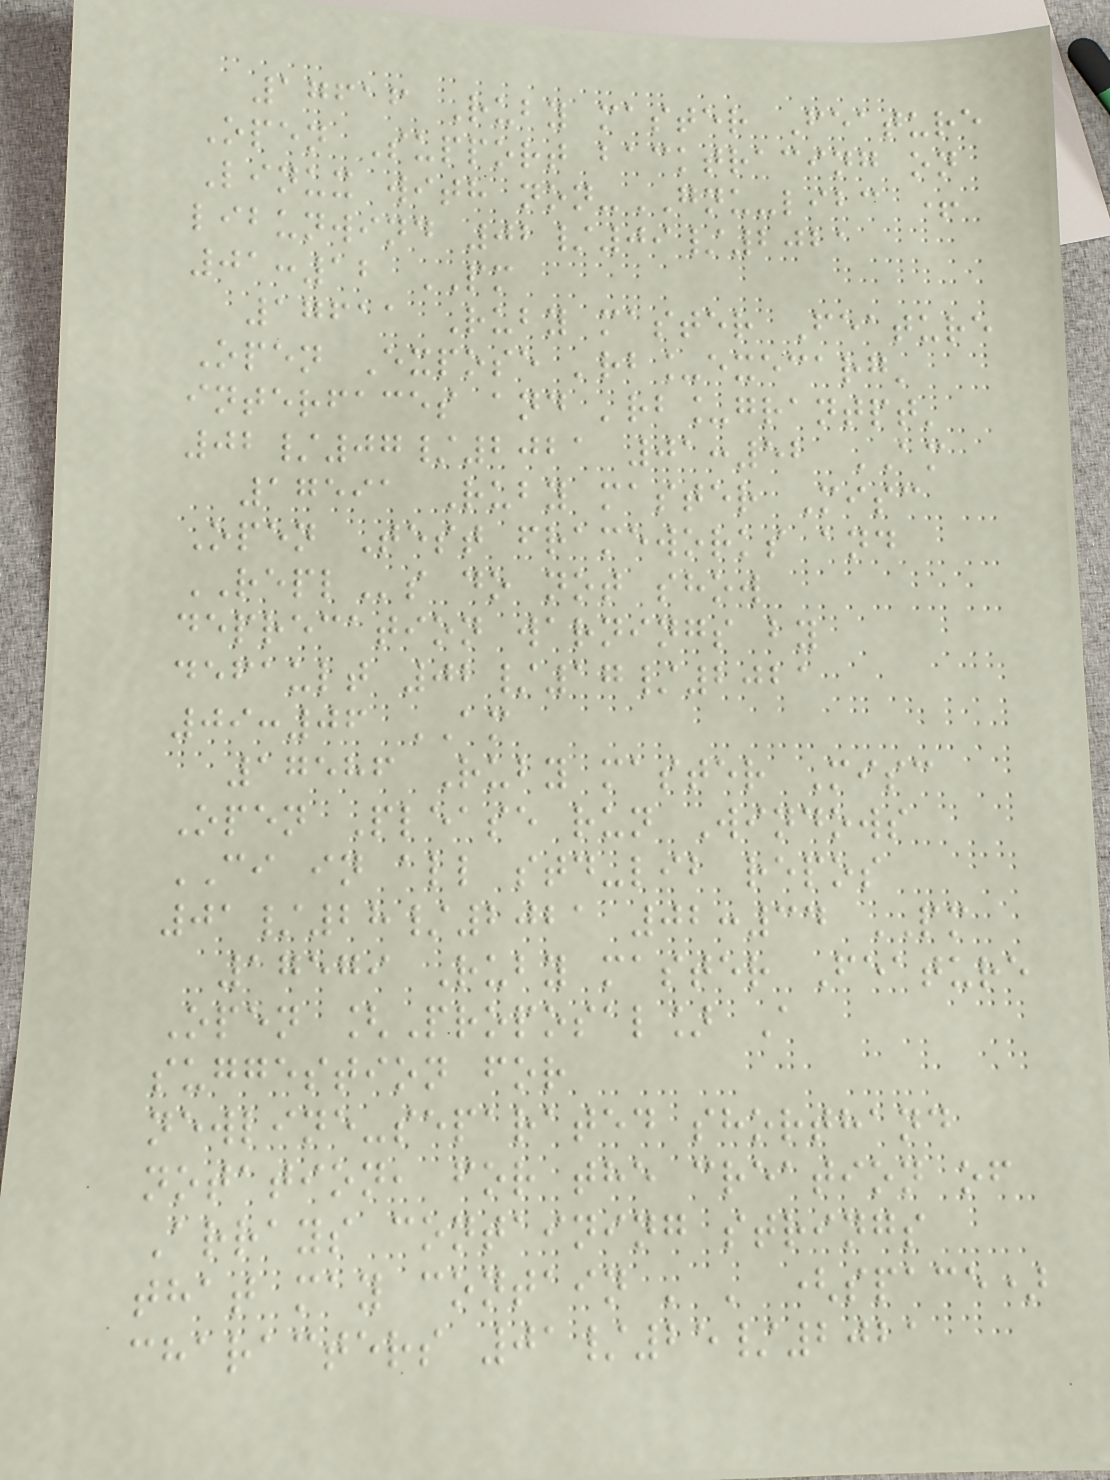17616 Ruby master Feature
Open Support backtracing on
Linux with non-GNU-libc +
libunwind 02/09/2021
01:12 PM
17611 Ruby master Feature
Open Expose 'rb_execarg'
interfaces and 'rb_grantpt'
02/07/2021 01:52 AM
17591 Ruby master Misc
Open Test frameworks and
REPLs do not show
deprecation warnings by
default 02/17/2021
09:06 AM
17586 Ruby master Misc
Open Please run Windows
CI in all std-lib repos
01/28/2021 02:34 PM
17579 Ruby master Feature
Open [Proposal] A
suggestion for
newline-separated shorthand
notation, for the creation of
Arrays containing strings
that may contain ' ' (space)
characters 01/25/2021
